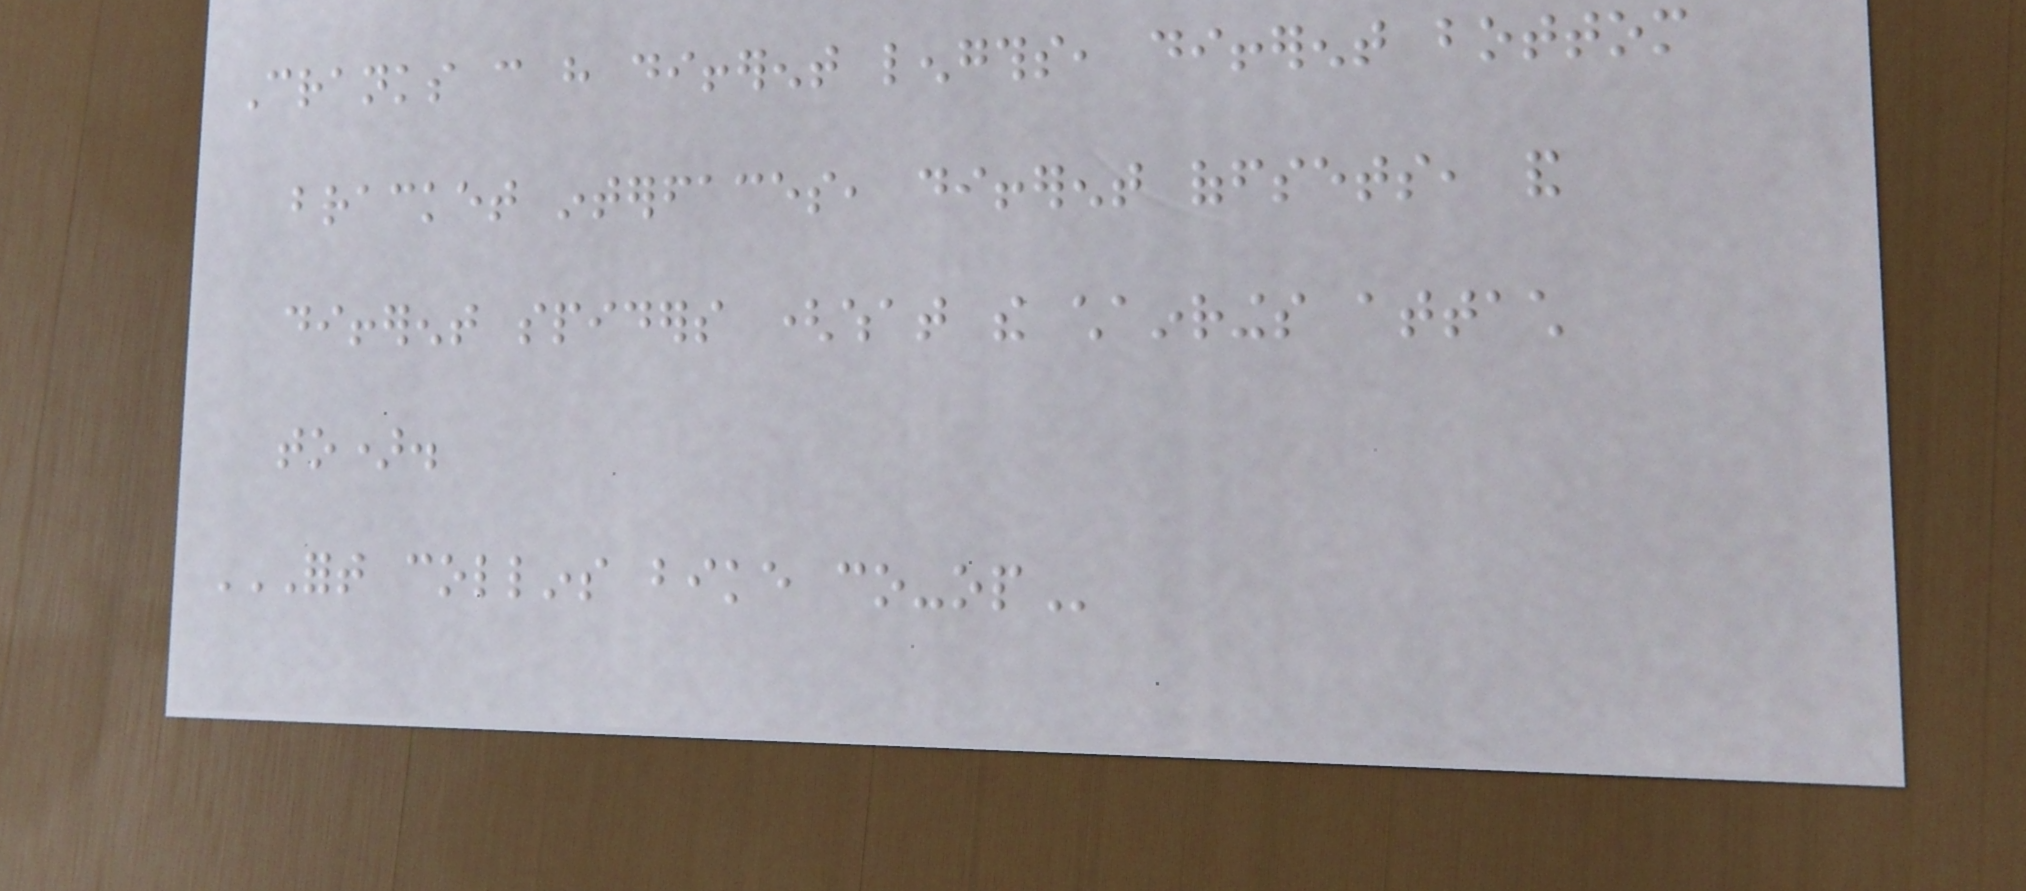Cranks can have different lengths, different bottom
bracket interfaces, different offsets, and
different spiders (what the chainrings attach
to).
FORT COLLINS BIKE CO-OP
